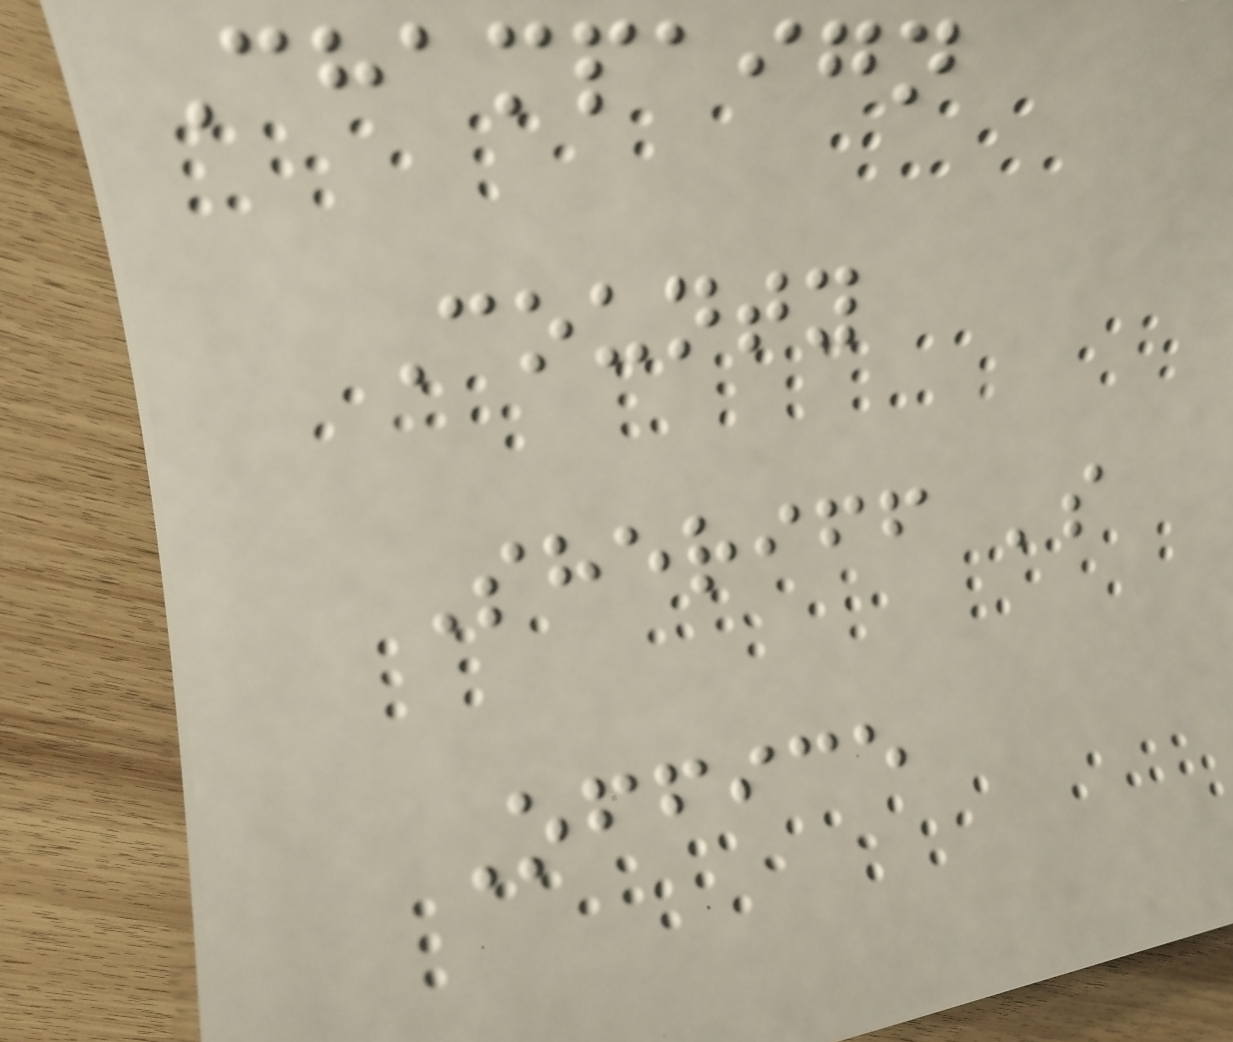Champaign
County
Sheriff 's
Office
